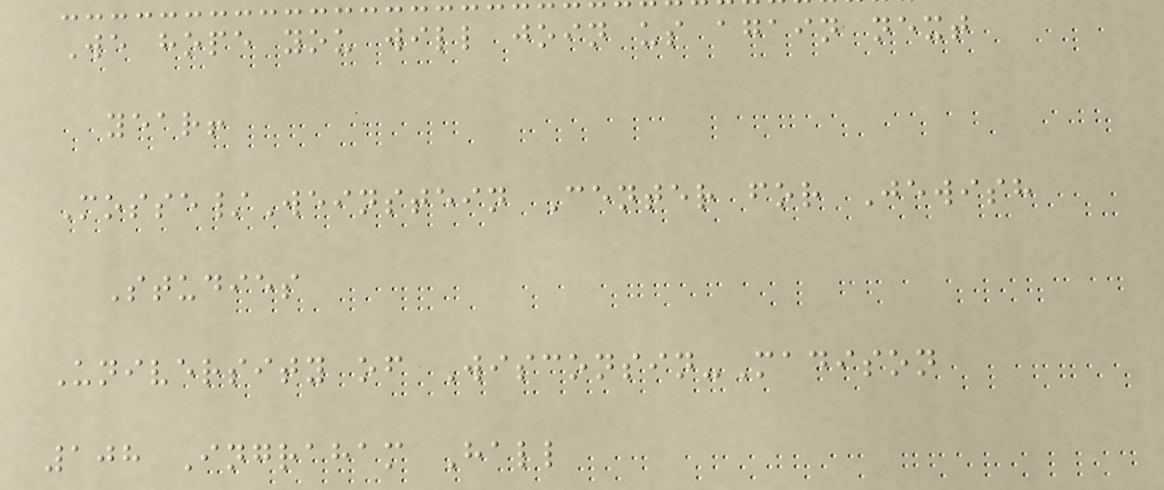We hope you will join us again next
year!
Mosse/Weinstein Center for Jewish
Studies
University of Wisconsin-Madison
108 Ingraham Hall
